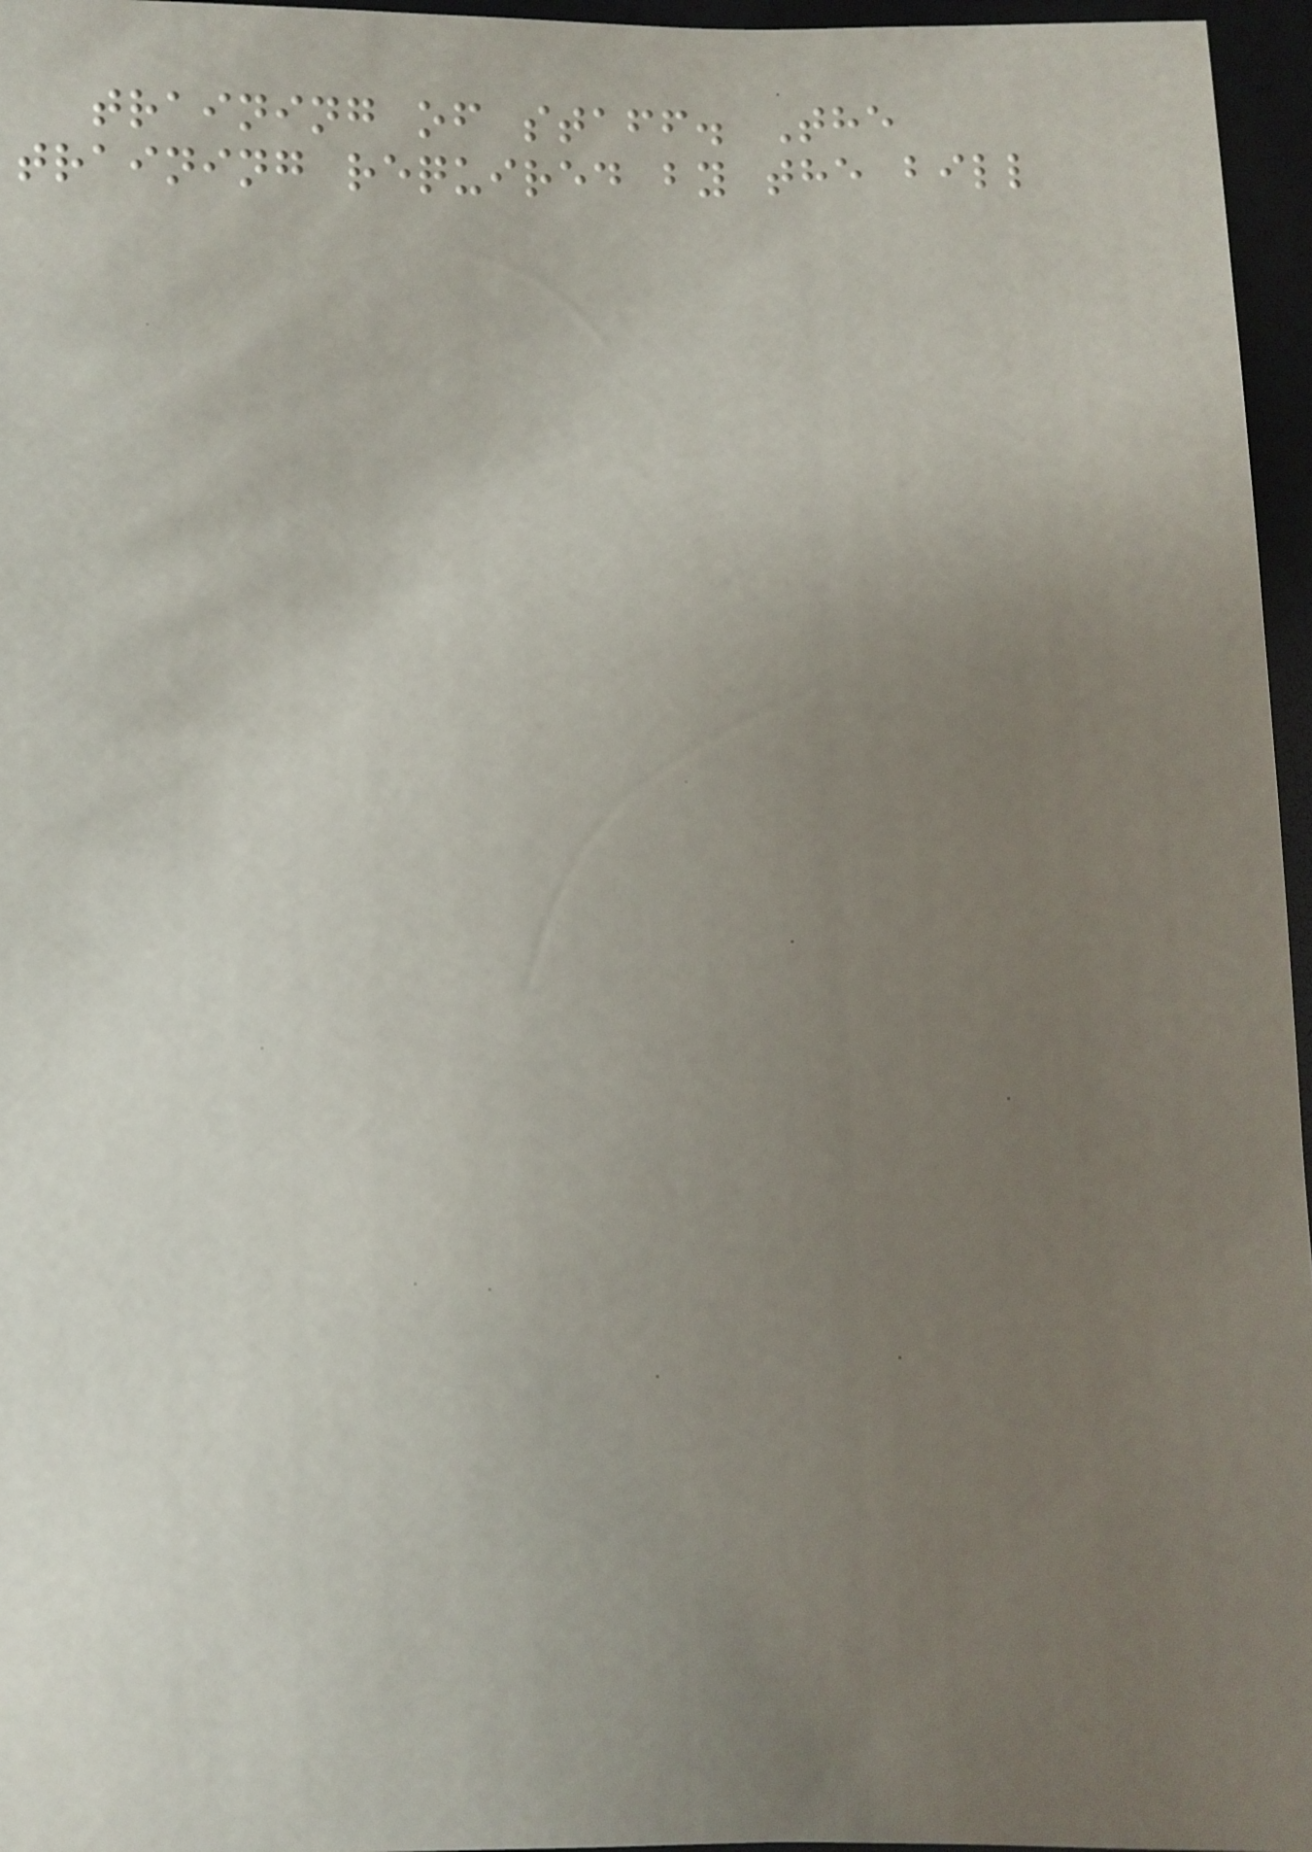training of staff. The
training required by the bill
